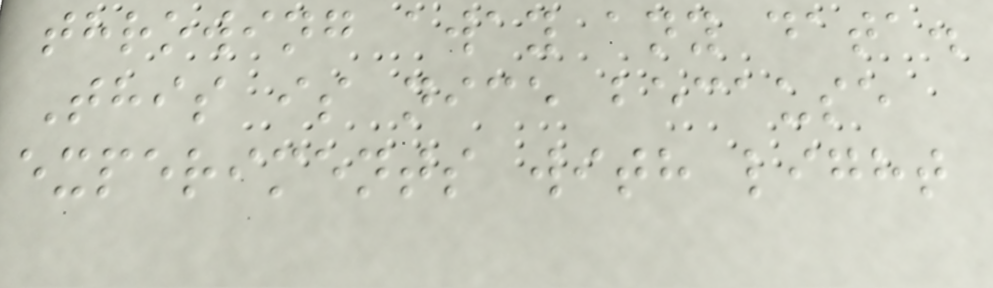throwing away any data.
This is nice because
experiments with light
